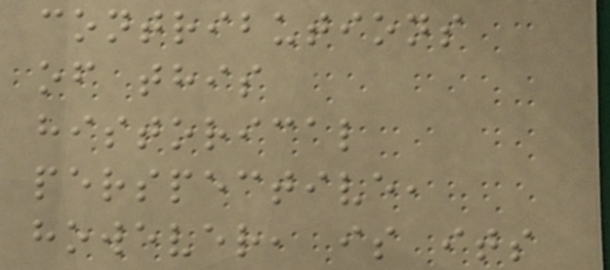contributions
of this
historical
perspective,
however, is its
